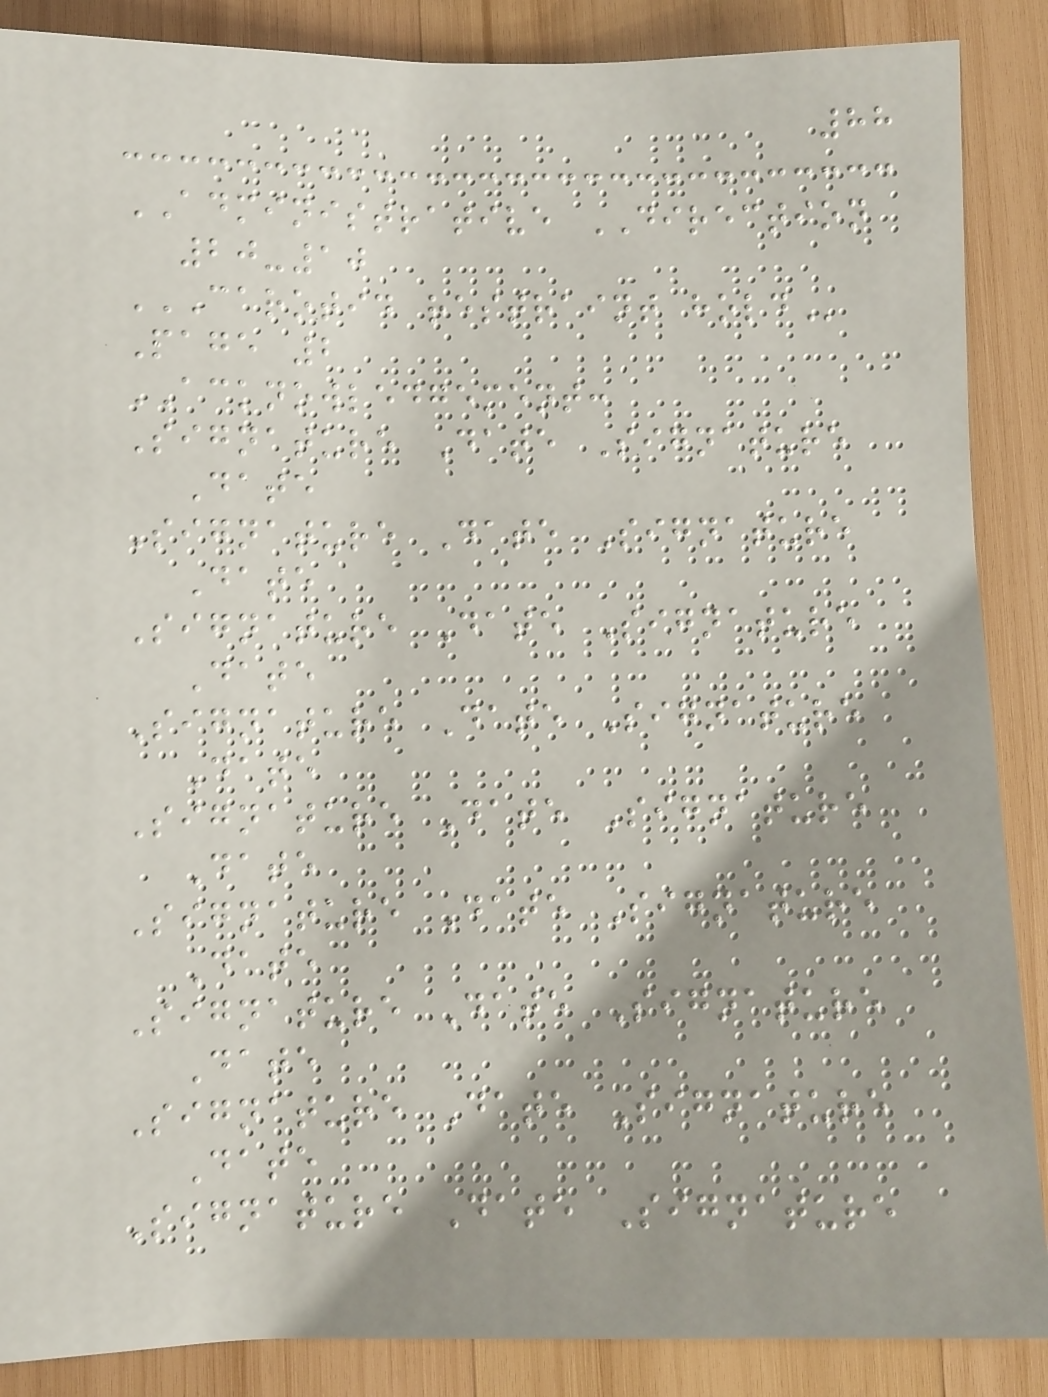88
ADMINISTRATIVE DIRECTION
20-10
CAROTID RESTRAINT HOLD
Page 2
ACKNOWLEDGEMENT:
Signature Date Signature
Date
Signature Date Signature
Date
Signature Date Signature
Date
Signature Date Signature
Date
Signature Date Signature
Date
Signature Date Signature
Date
Signature Date Signature
Date
Signature Date Signature
Date
Signature Date Signature
